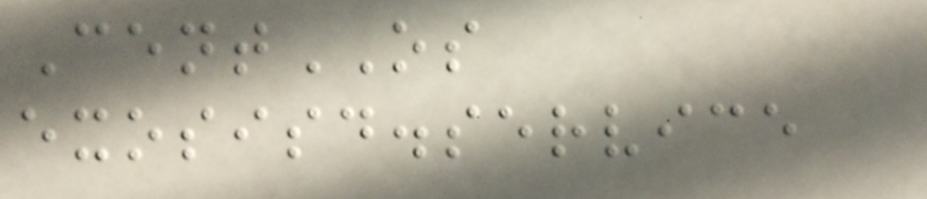CentOS
exosisd.service
